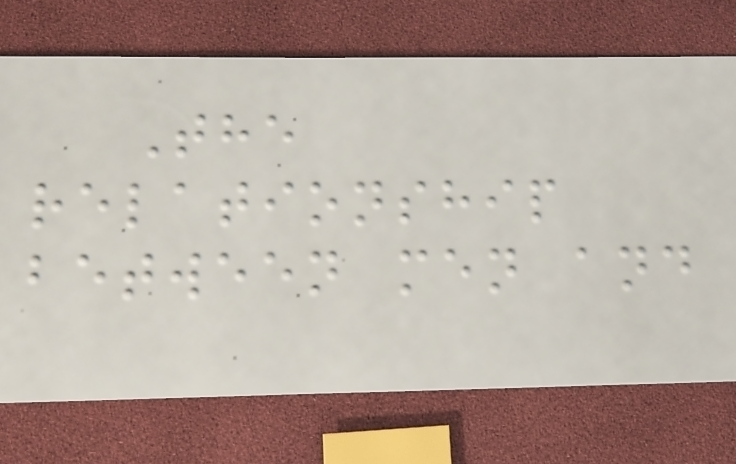The
relationship
between men and
